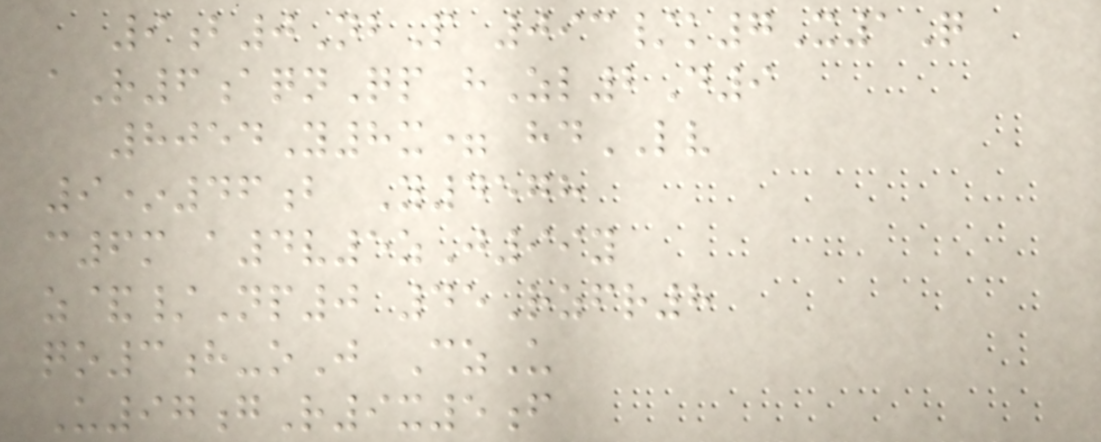9b0NbP 093/k7X1Q
aR6aqnQp hZl2D9
8054Y8x= hdLV
9*46b Y4578
c6m a4v5zJ99y
z&/Np0 45Rzfr8
qo3h-oJ CzU
U97gR9x5f
